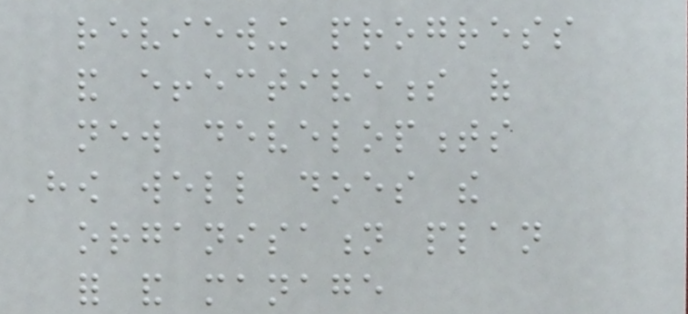reviewing progress
and effectiveness of
new developments
How well does the
organisation plan
for and manage
